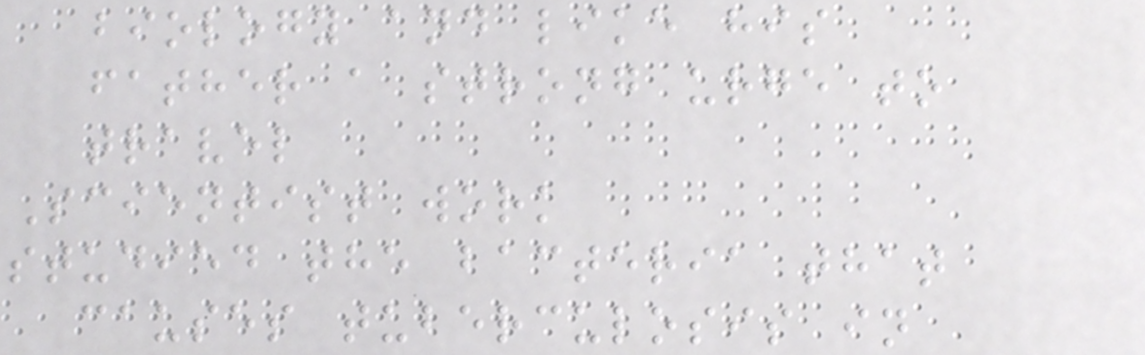biology and like his
father a strong urge to
travel
Scientist work
studied the bacteria that
causes tuberculosis in
